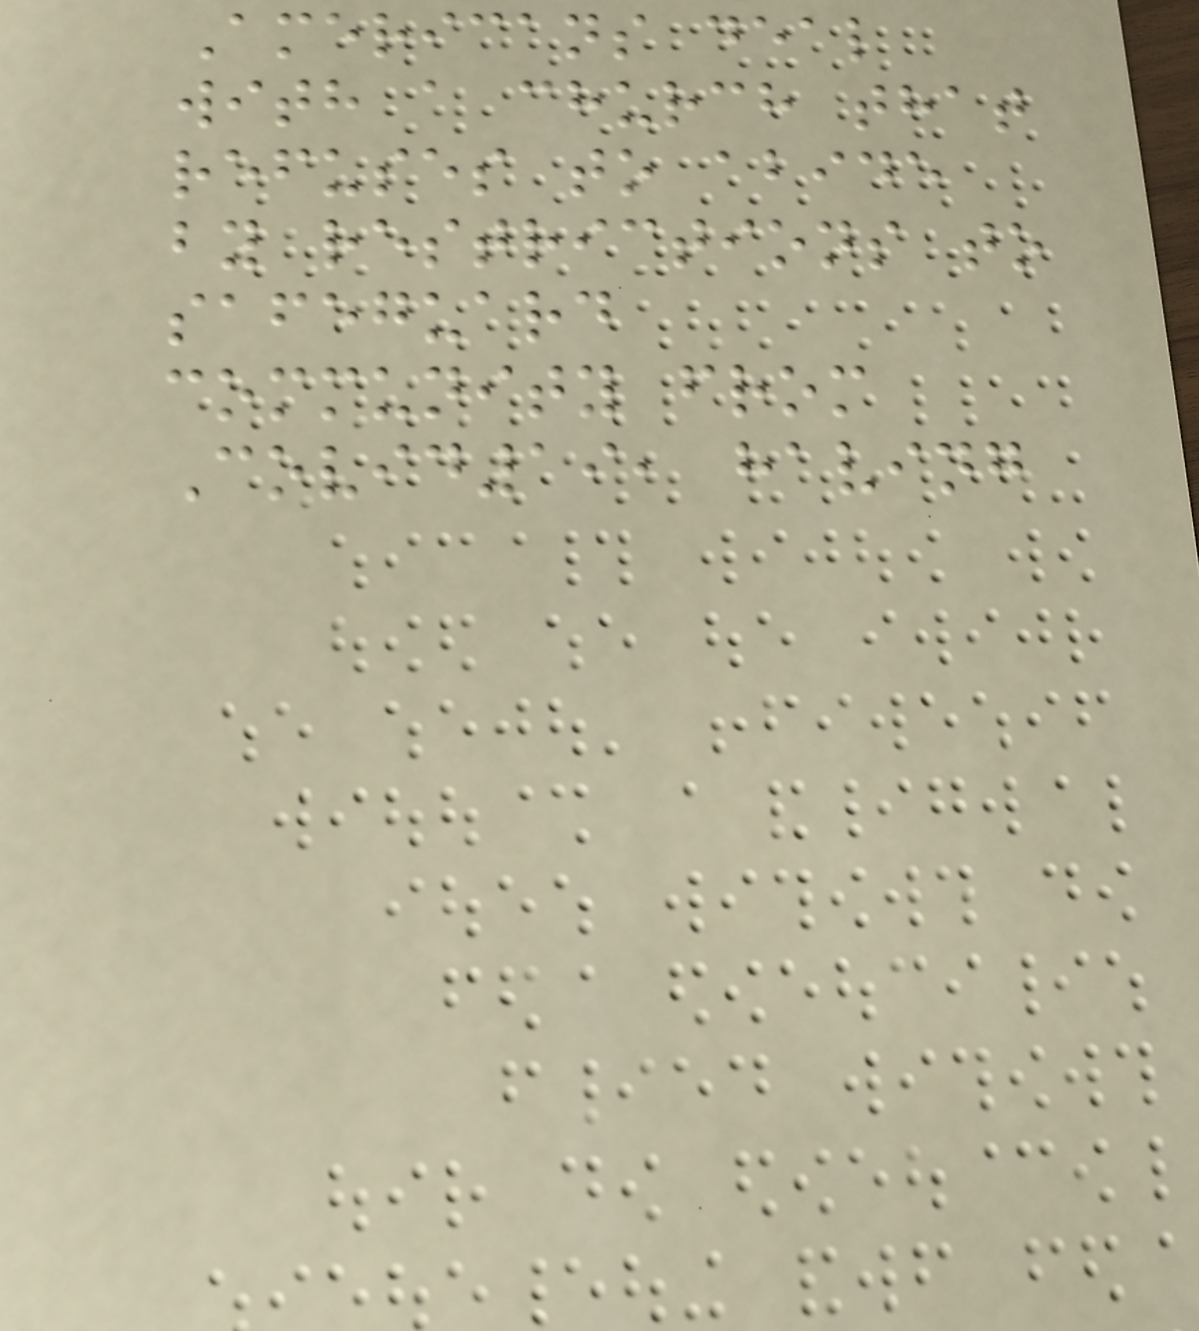Americans deal
with a church that
refuses to abide
by restrictions to
safeguard
community from
Covid19, having
